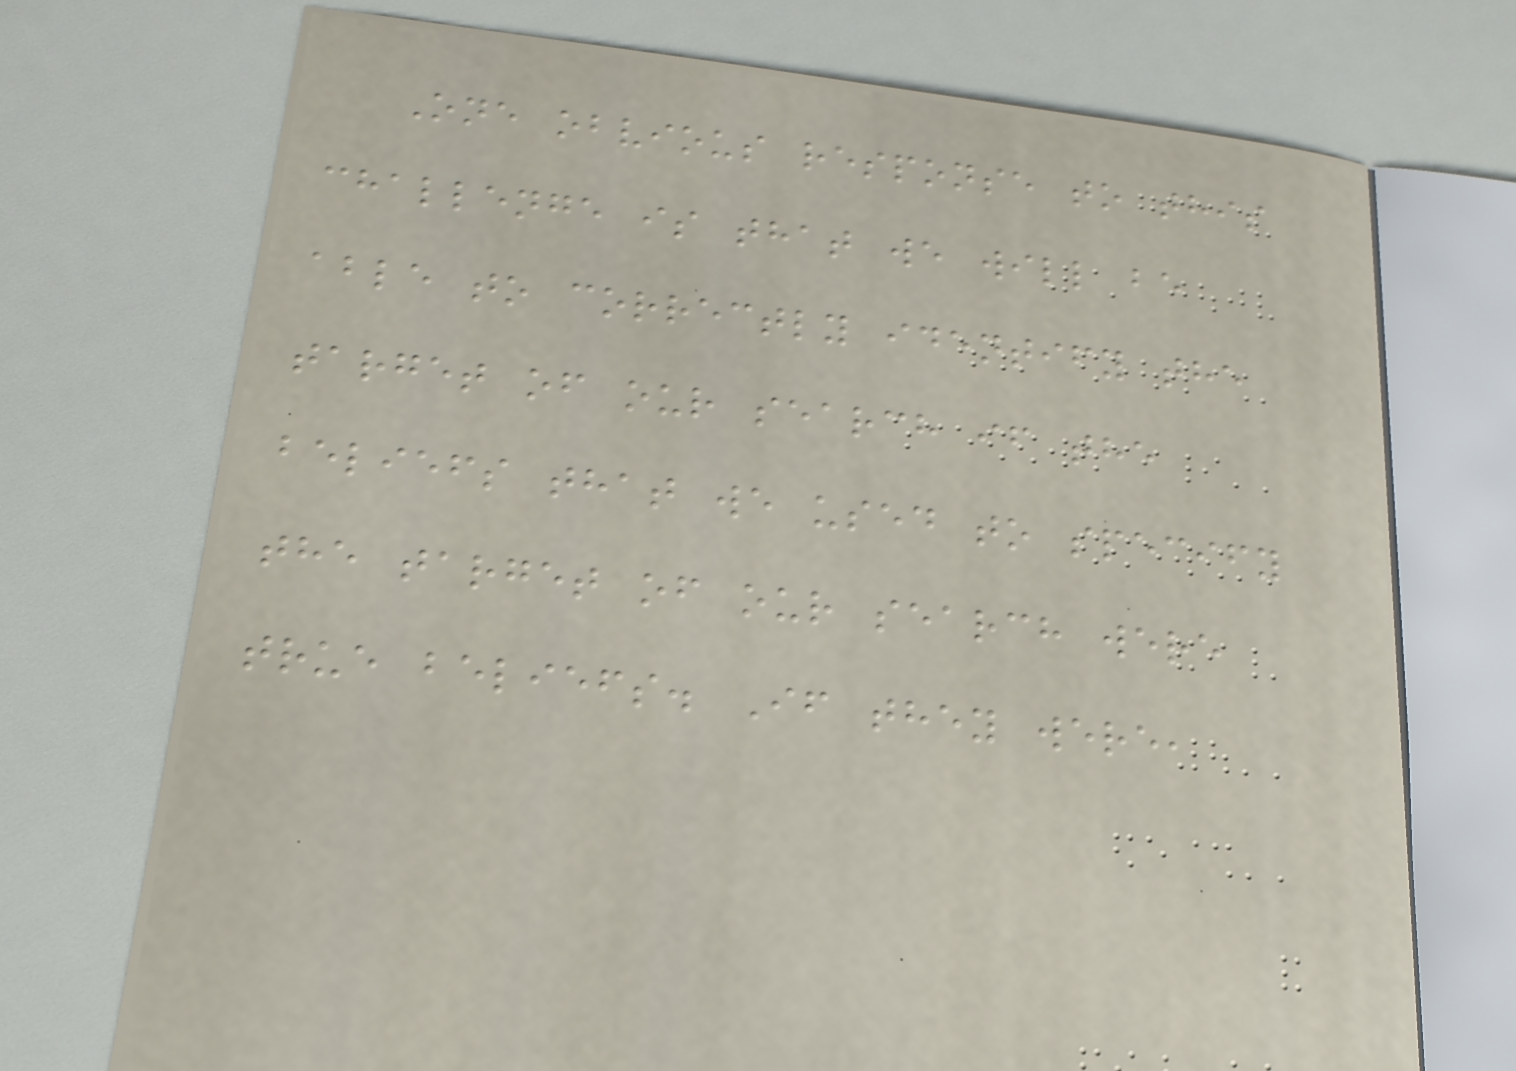One obvious response to this
challenge is that we will be
able to correctly identify the
target of our search if the
beliefs that we used to specify
the target of our search were
true beliefs. If they were,
